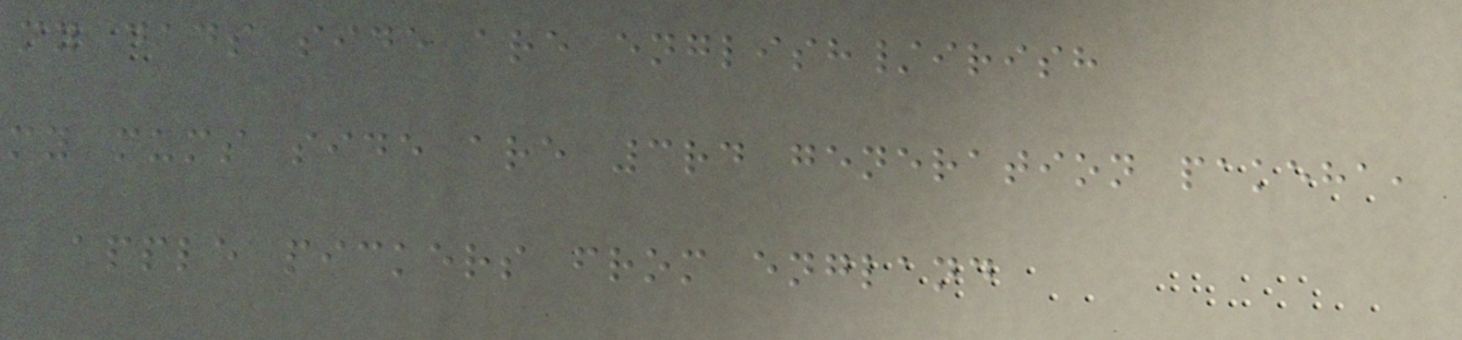my dads side are english/irish
my mums side are 3rd generation pakeha,
apple pickers from england
